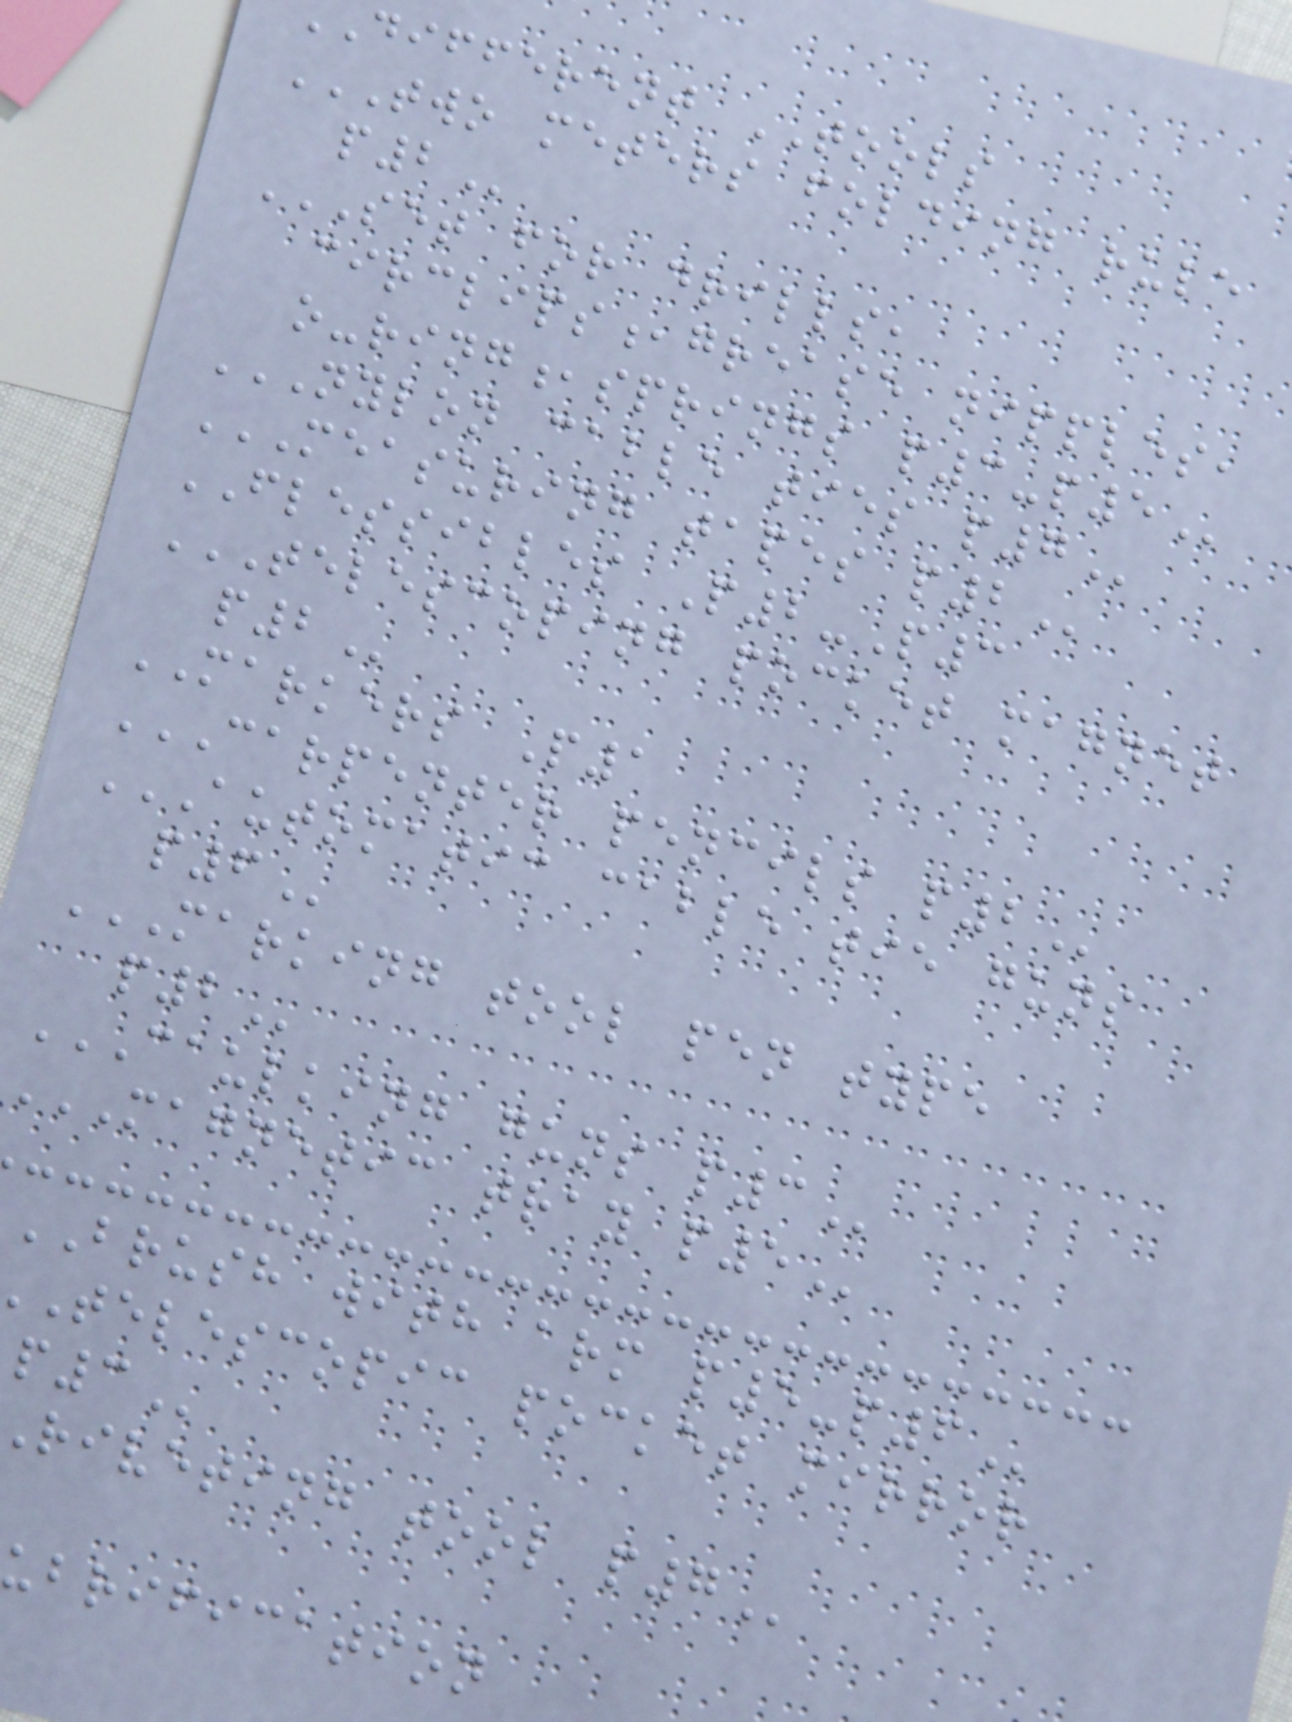different TOOLS
TWO METERS FOLDING RULE
SET FOR DRILLS,
circlips,grease nipples,
o-ring,springs
NYLON CABLE TIES P7
MEASURING TAPES P2
FLESSIBLES P2-P3
TELESCOPING POCKET MAGNET
MARKERS P1
CARPENTER PENCILS P2
AUTOMATIC CABLE TIE GUNS
MARKING TOOL PEN TYPE
CAULKING GUNS P3
MAGNETIC TRAY P5
BRUSH with arm
telescopic pocket mirror
riveting tool
ubrification
